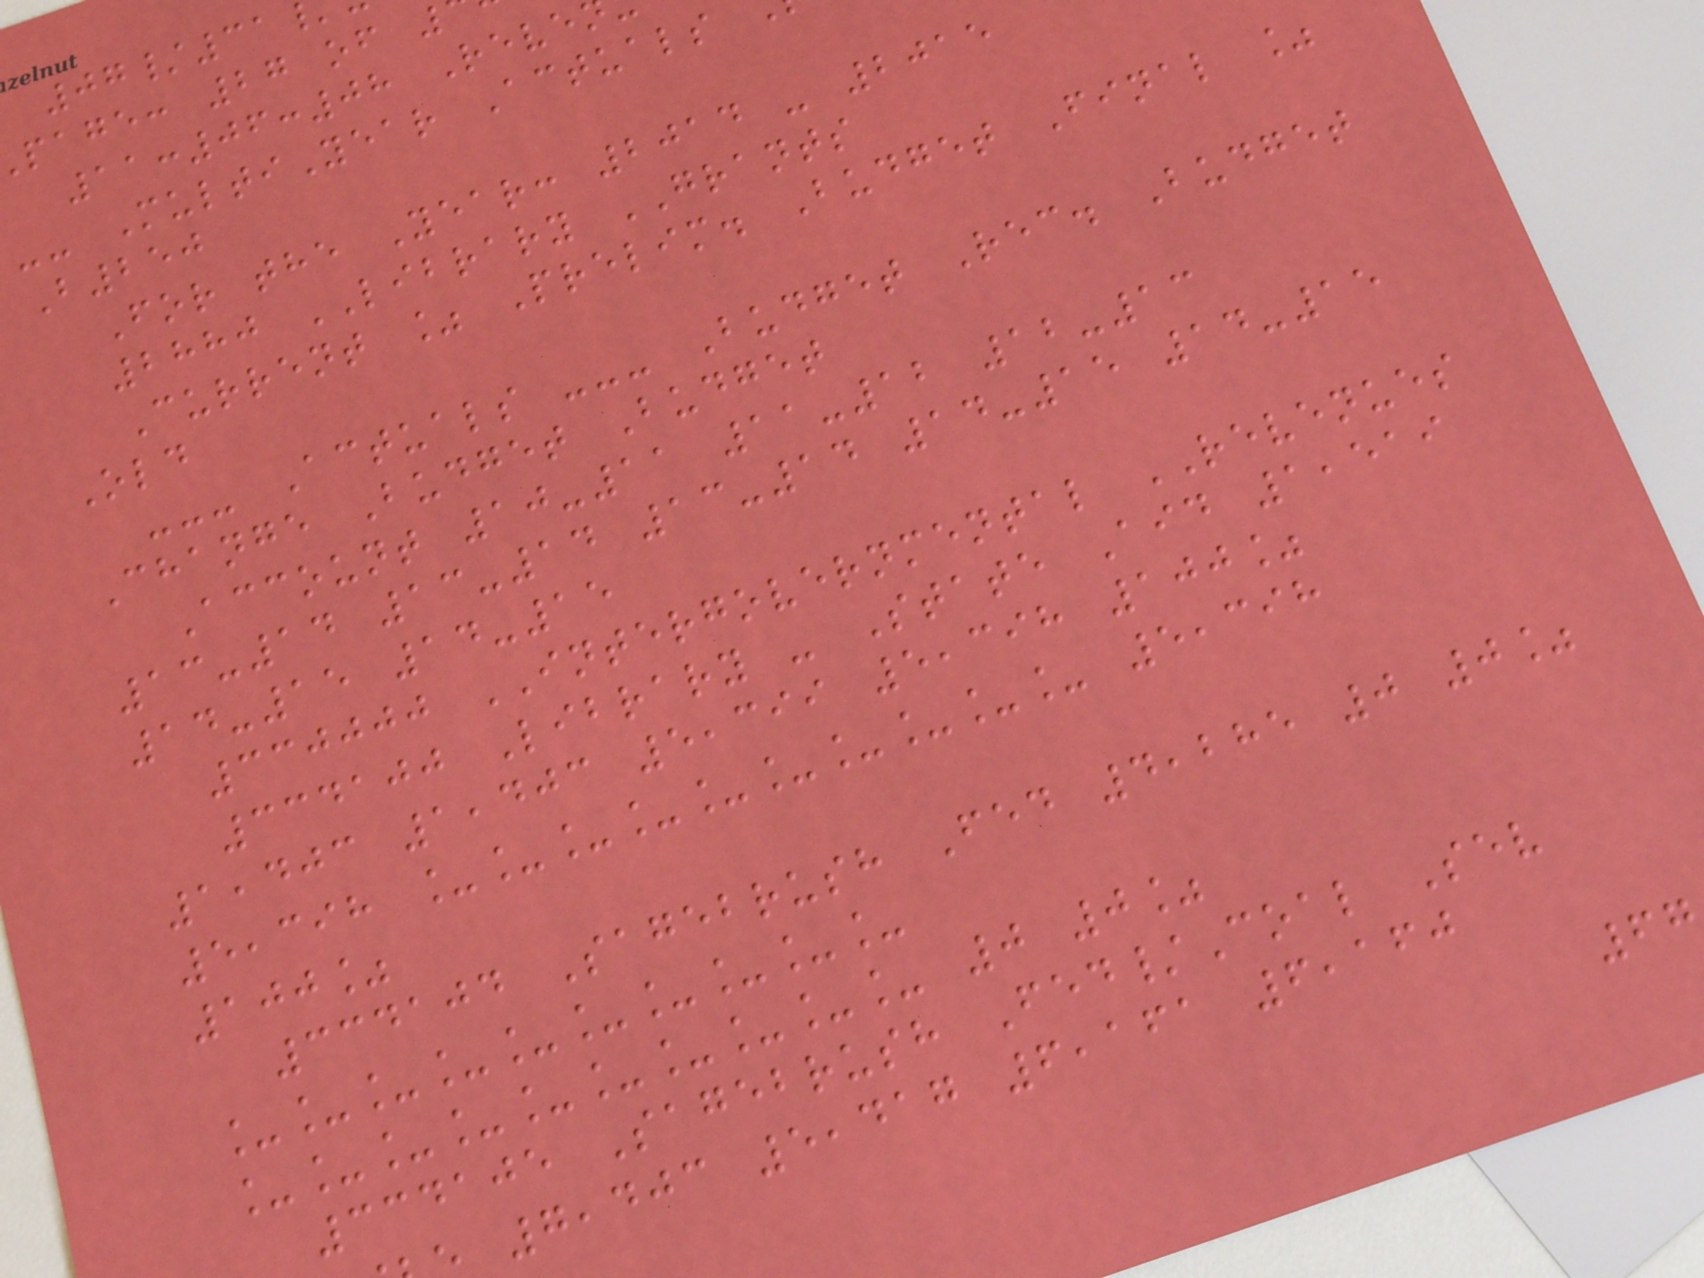page: 27 of
11:06:08 Reve
-- MultiYear Actuals
B250
For the Year: 2014 - 2015
2880 LIBRARY GRANTS
Current % Prelim. Budget Final %
Old
--- Actuals --- Budget Rec. Budget
Change Budget Budget
Account 10-11 11-12 12-13
13-14 13-14 13-14 14-15 14-15
14-15 14-15
330000 INTERGOVERNMENTAL REVENUES
334100 Library - State Aid 1,519
1,403 1,403 5,399 5,398 100%
5,398 __________ 5,398
100%
334104 Sagebrush Fed 4,285 0 0%
__________
__________ 0 0%
334105 Sagebrush Fed/Coal Sev
7,403 5,417 6,161 6,160
67
